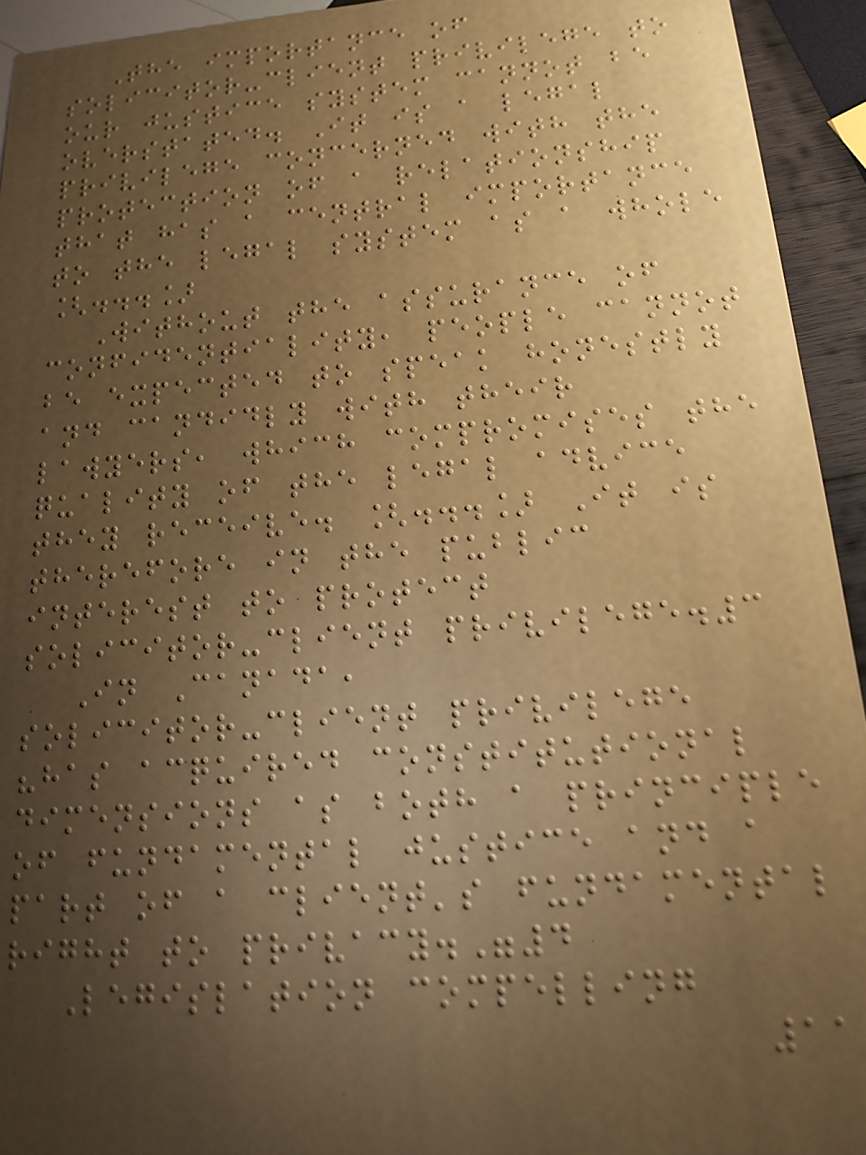The importance of
solicitor-client privilege to
our justice system cannot be
overstated. It is a legal
privilege concerned with the
protection of a relationship
that has a central importance
to the legal system as a whole
[...]
Without the assurance of
confidentiality, people cannot
be expected to speak honestly
and candidly with their
lawyers, which compromises the
quality of the legal advice
they receive. [...] It is
therefore in the public
interest to protect
solicitor-client privilege.3
In Canada,
solicitor-client privilege
"has acquired constitutional
dimensions as both a principle
of fundamental justice and a
part of a client's fundamental
right to privacy."4
Legislation compelling
11
